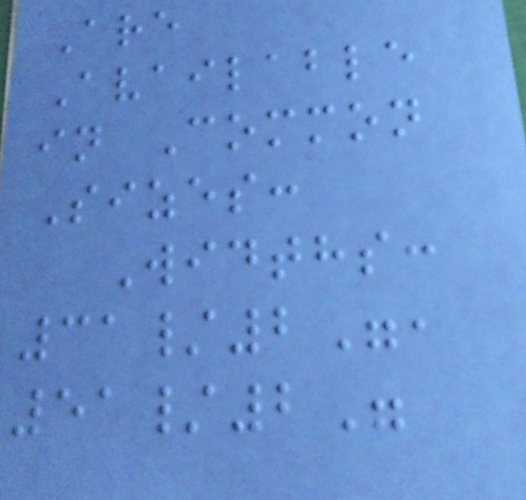Are
Available
in Common
Sizes:
Widths:
31/2",
51/2"
